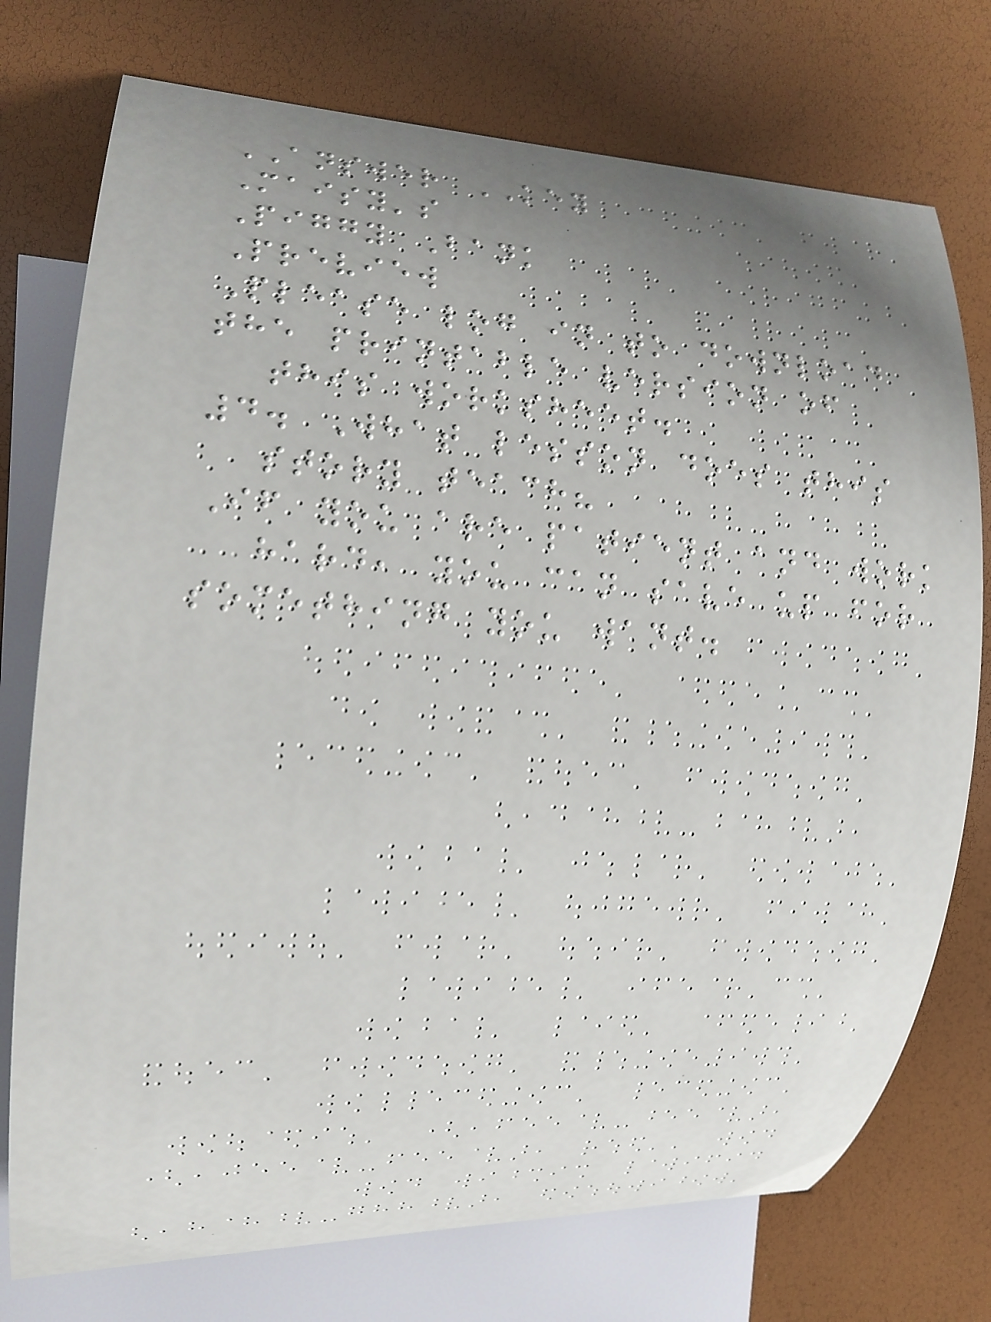ANSWER KEY
Maisy's
Piggy Bank
Preview
Please log in to download
the printable version of
this worksheet.
4. What lesson does this
story teach?
If you are patient and work
hard, you can save up for
something you want.
